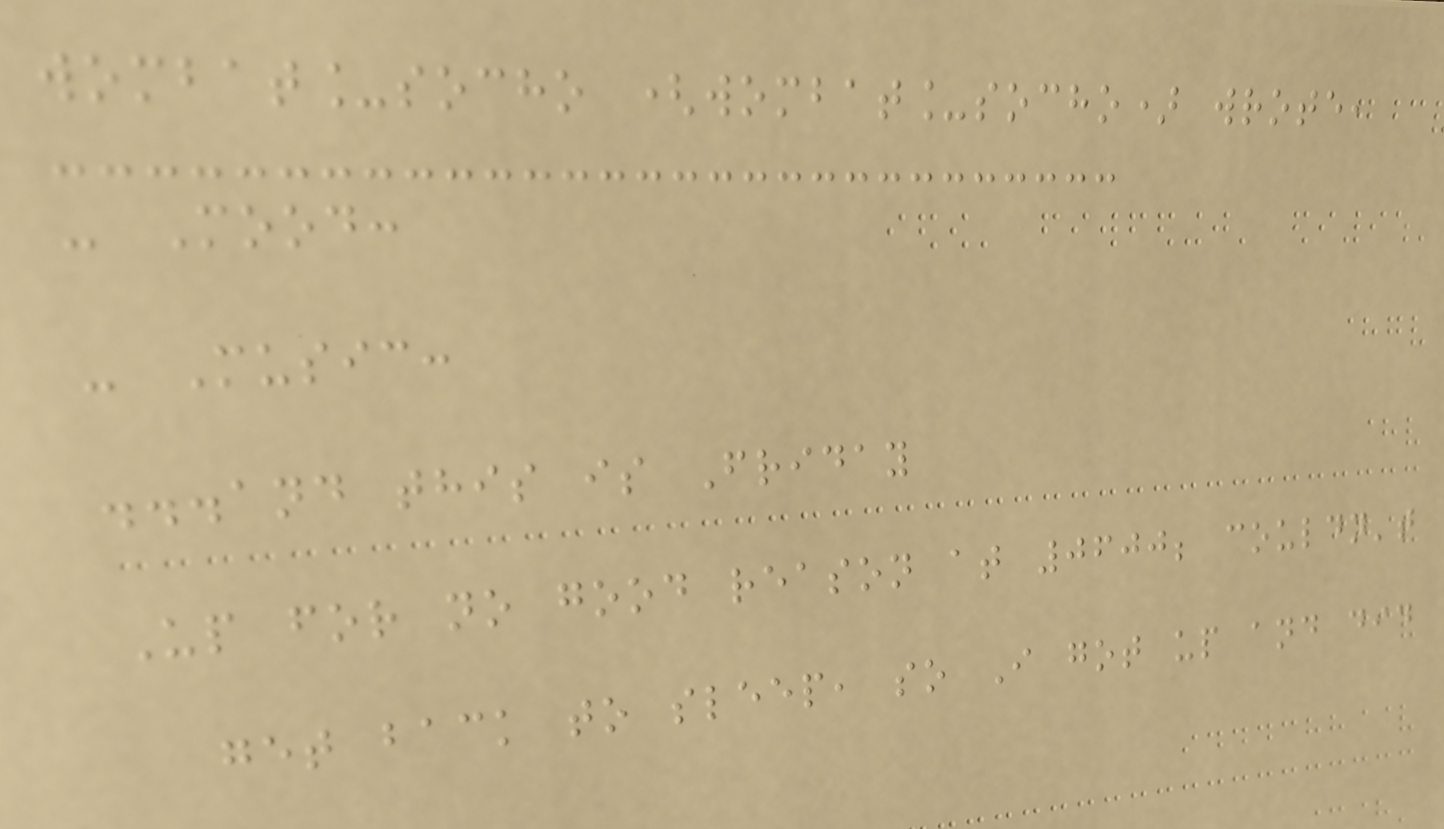wombat_socho (wombat_socho) wrote,
- Mood:
- Music:
...and this is Friday
Up for no good reason at 0600; couldn't
get back to sleep, so I got up and did
